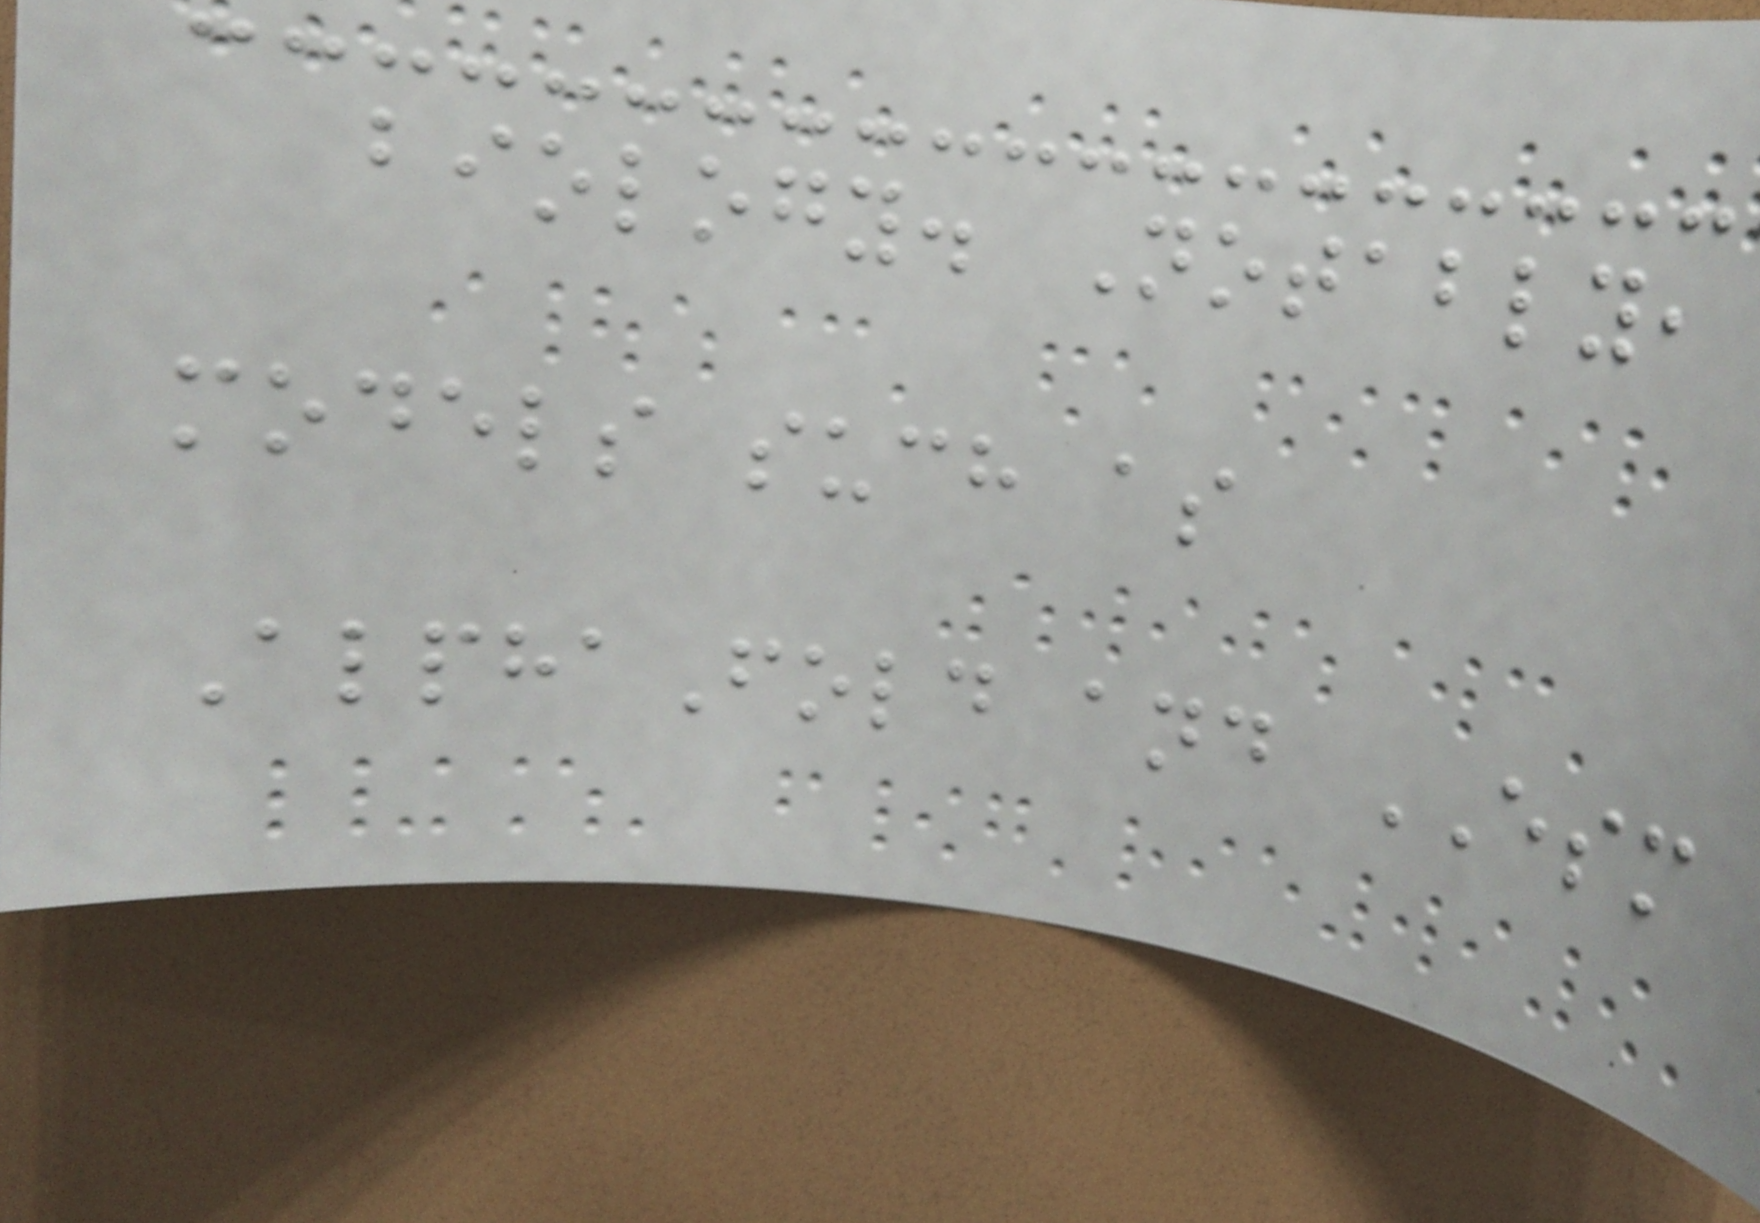biology. Notably,
models such as
AlphaFold and ESM
